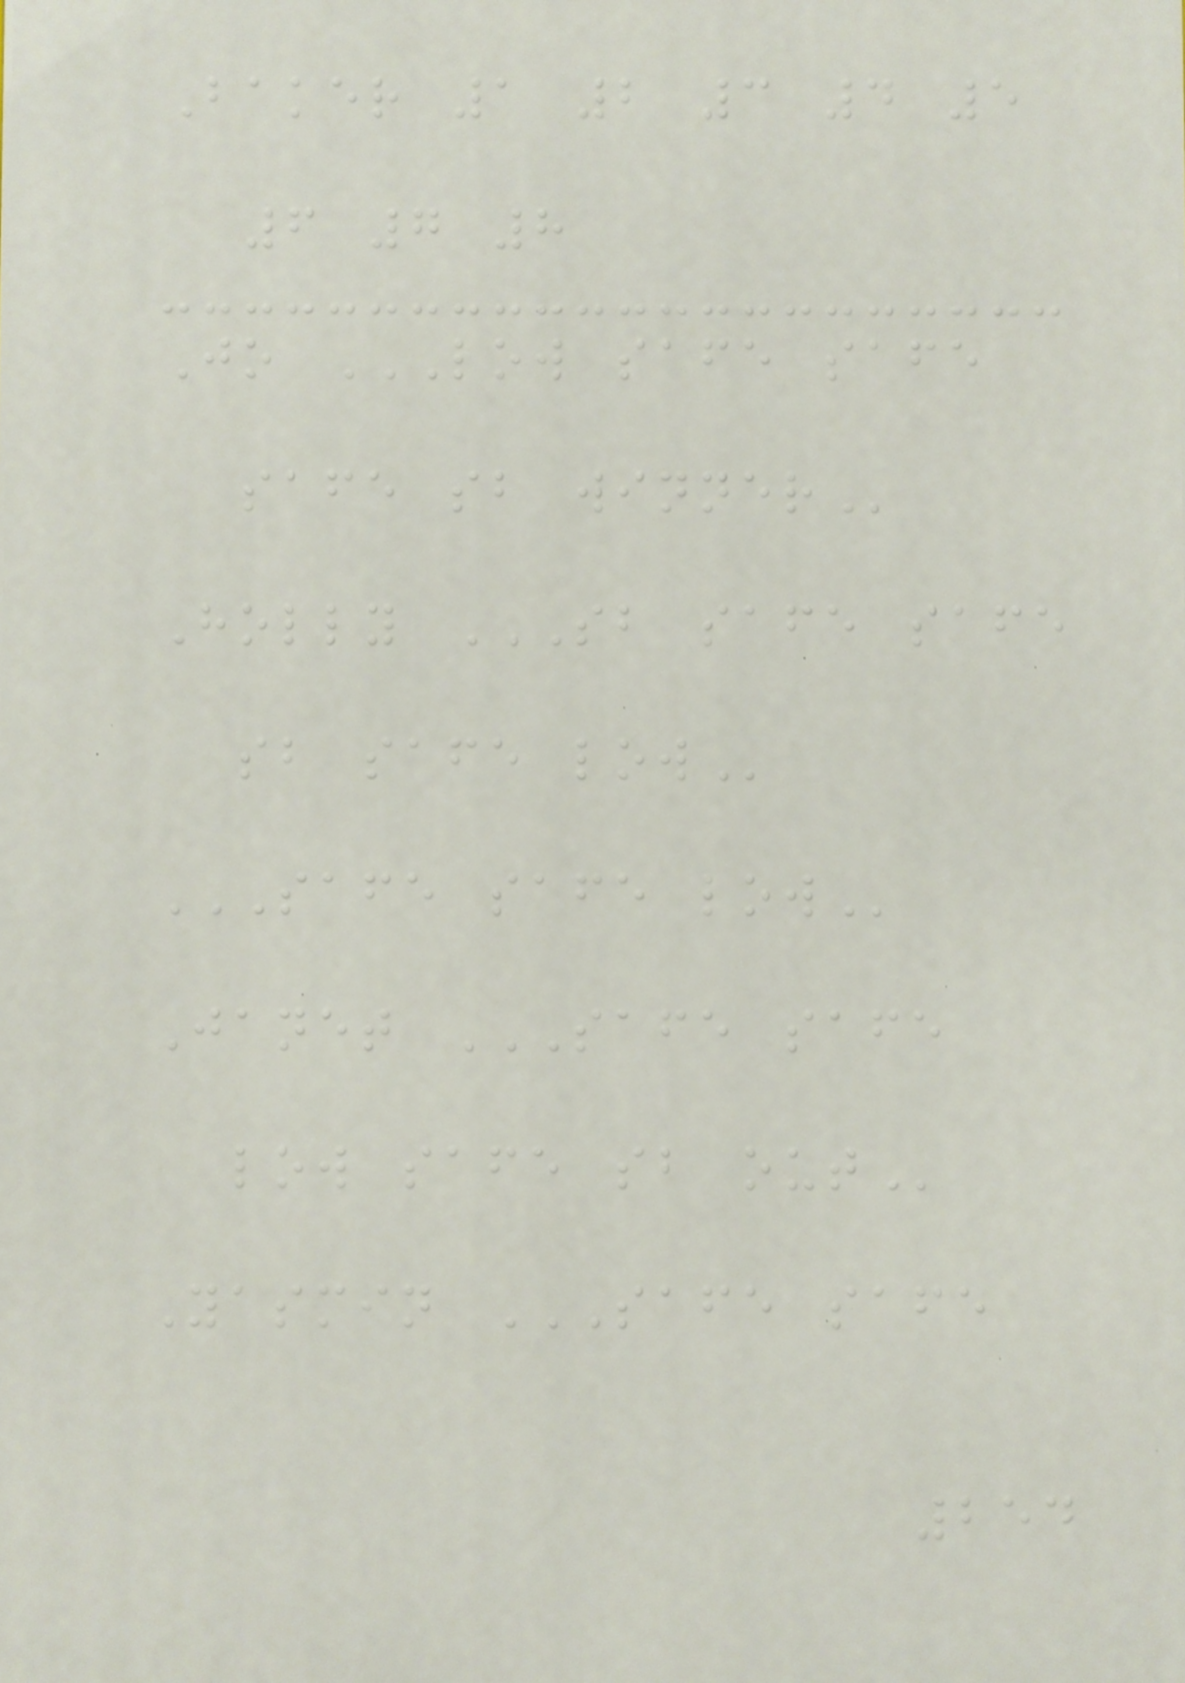Baker 1 2 3 4 5
6 7 8
Jo LOW SAFE SAFE
SAFE SB WINNER
Holly SB SAFE SAFE
SB SAFE LOW
SAFE SAFE LOW
Janet SAFE SAFE
LOW SAFE SB OUT
Yasmin SAFE SAFE
254
